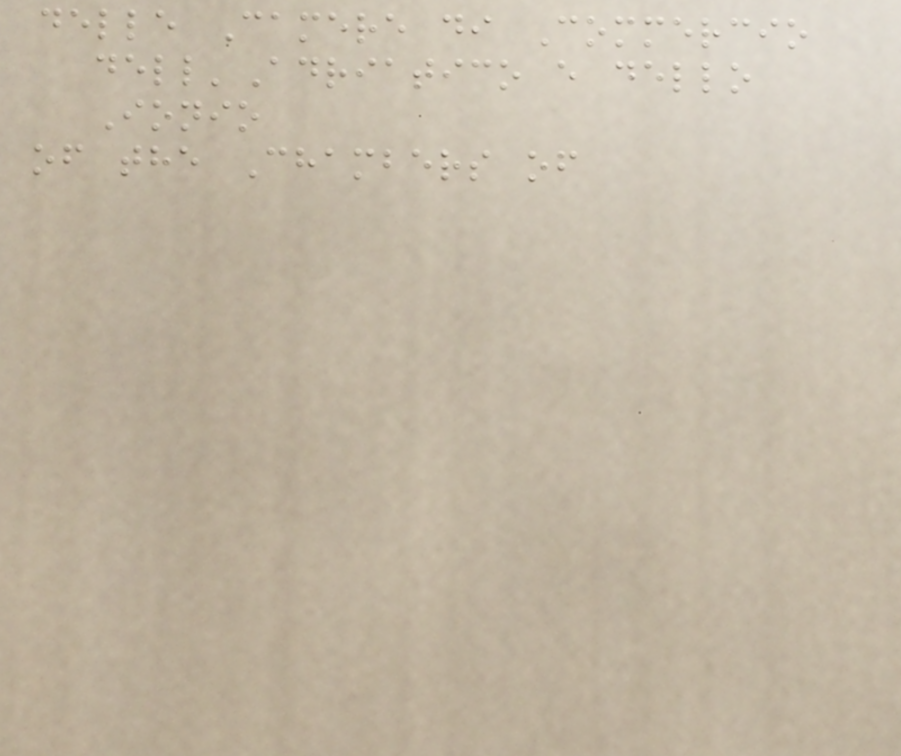delle Camere di Commercio
dell'Adriatico e dello
Ionio
of the Chambers of
